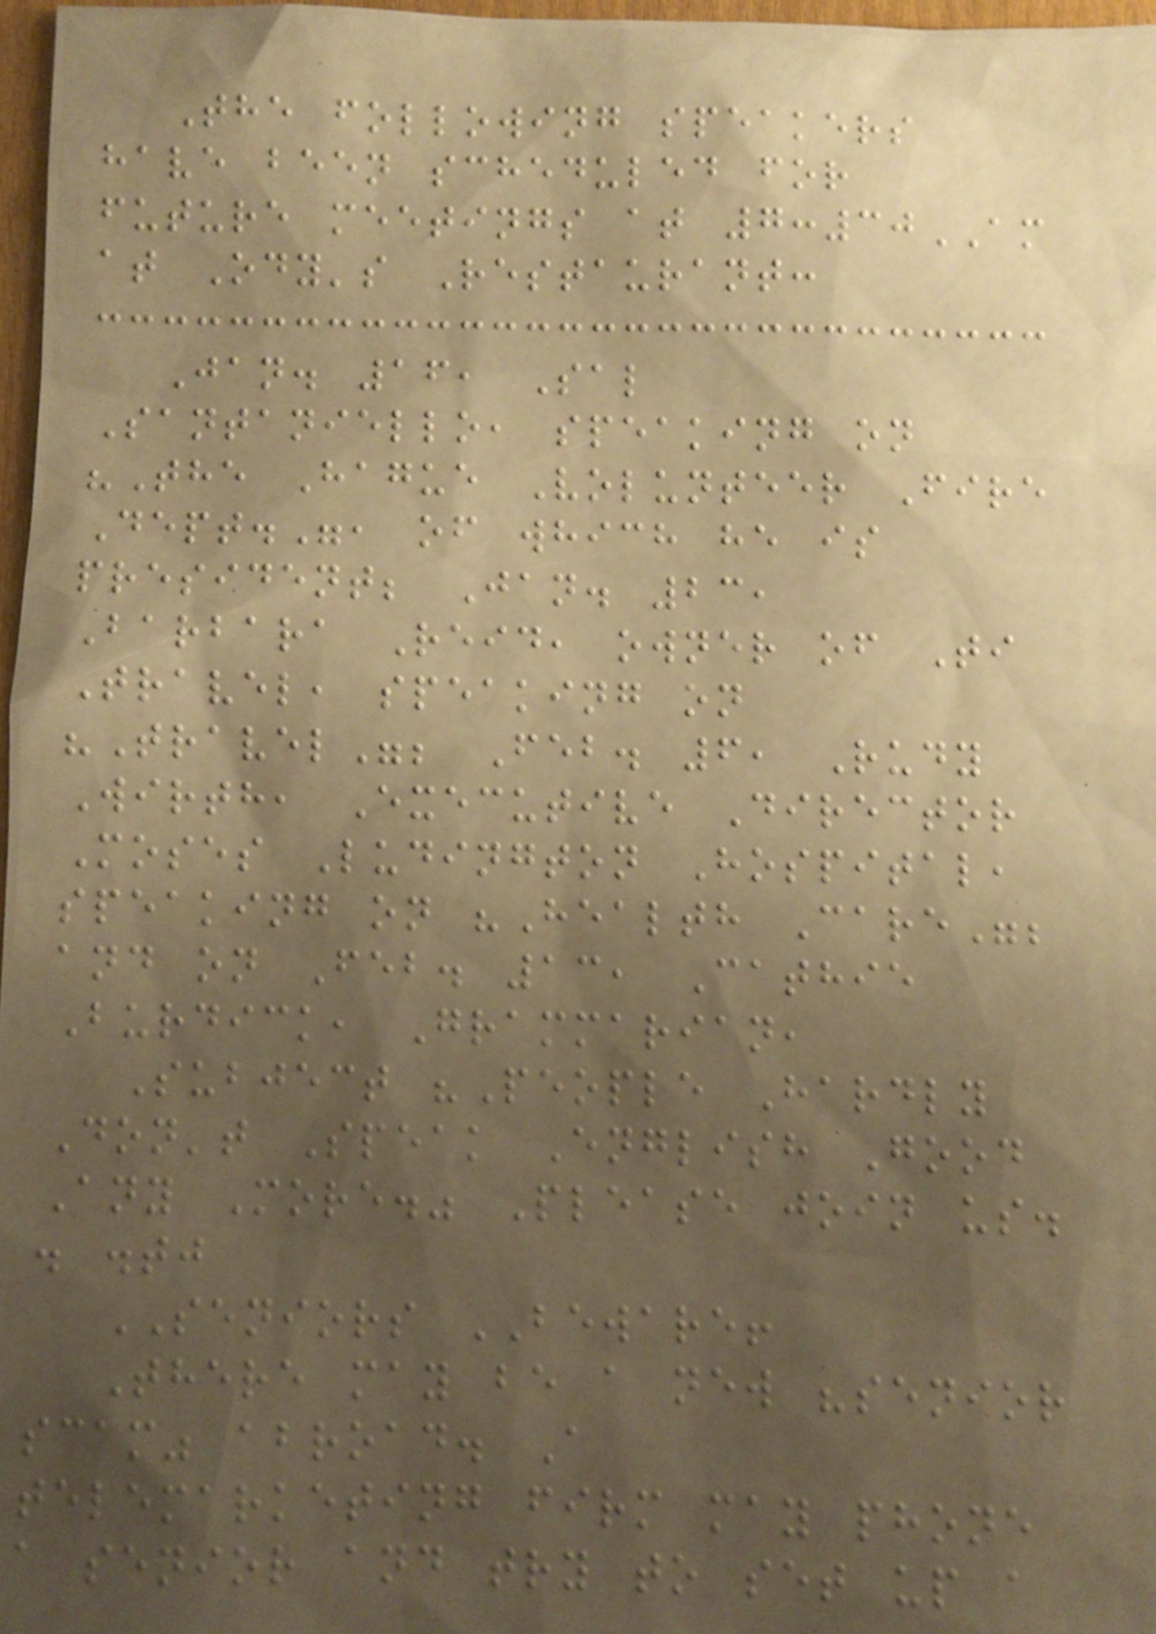The following speakers
have been scheduled for
future meetings at 7:30AM
at Ody's Restaurant:
Jan. 16, Sal
Santaniello, speaking on
"The Hague Volunteer Fire
Dept.", of which he is
president; Jan. 23,
Barbara Reid, owner of Ti
Travel, speaking on
"Travel"; Feb. 6, Rudy
Wirth, Executive Director
Moses Ludington Hospital,
speaking on "Health Care";
and on Feb. 13, Cathie
Burdick, Grammarian,
Subject "People Hardly
Don't Speak English Good
Any More." Please join us.
. .tj
SENIORS BEWARE!
There may be a new "senior
scam" abroad. A
telemarketing firm may phone
a senior and try to set up a
